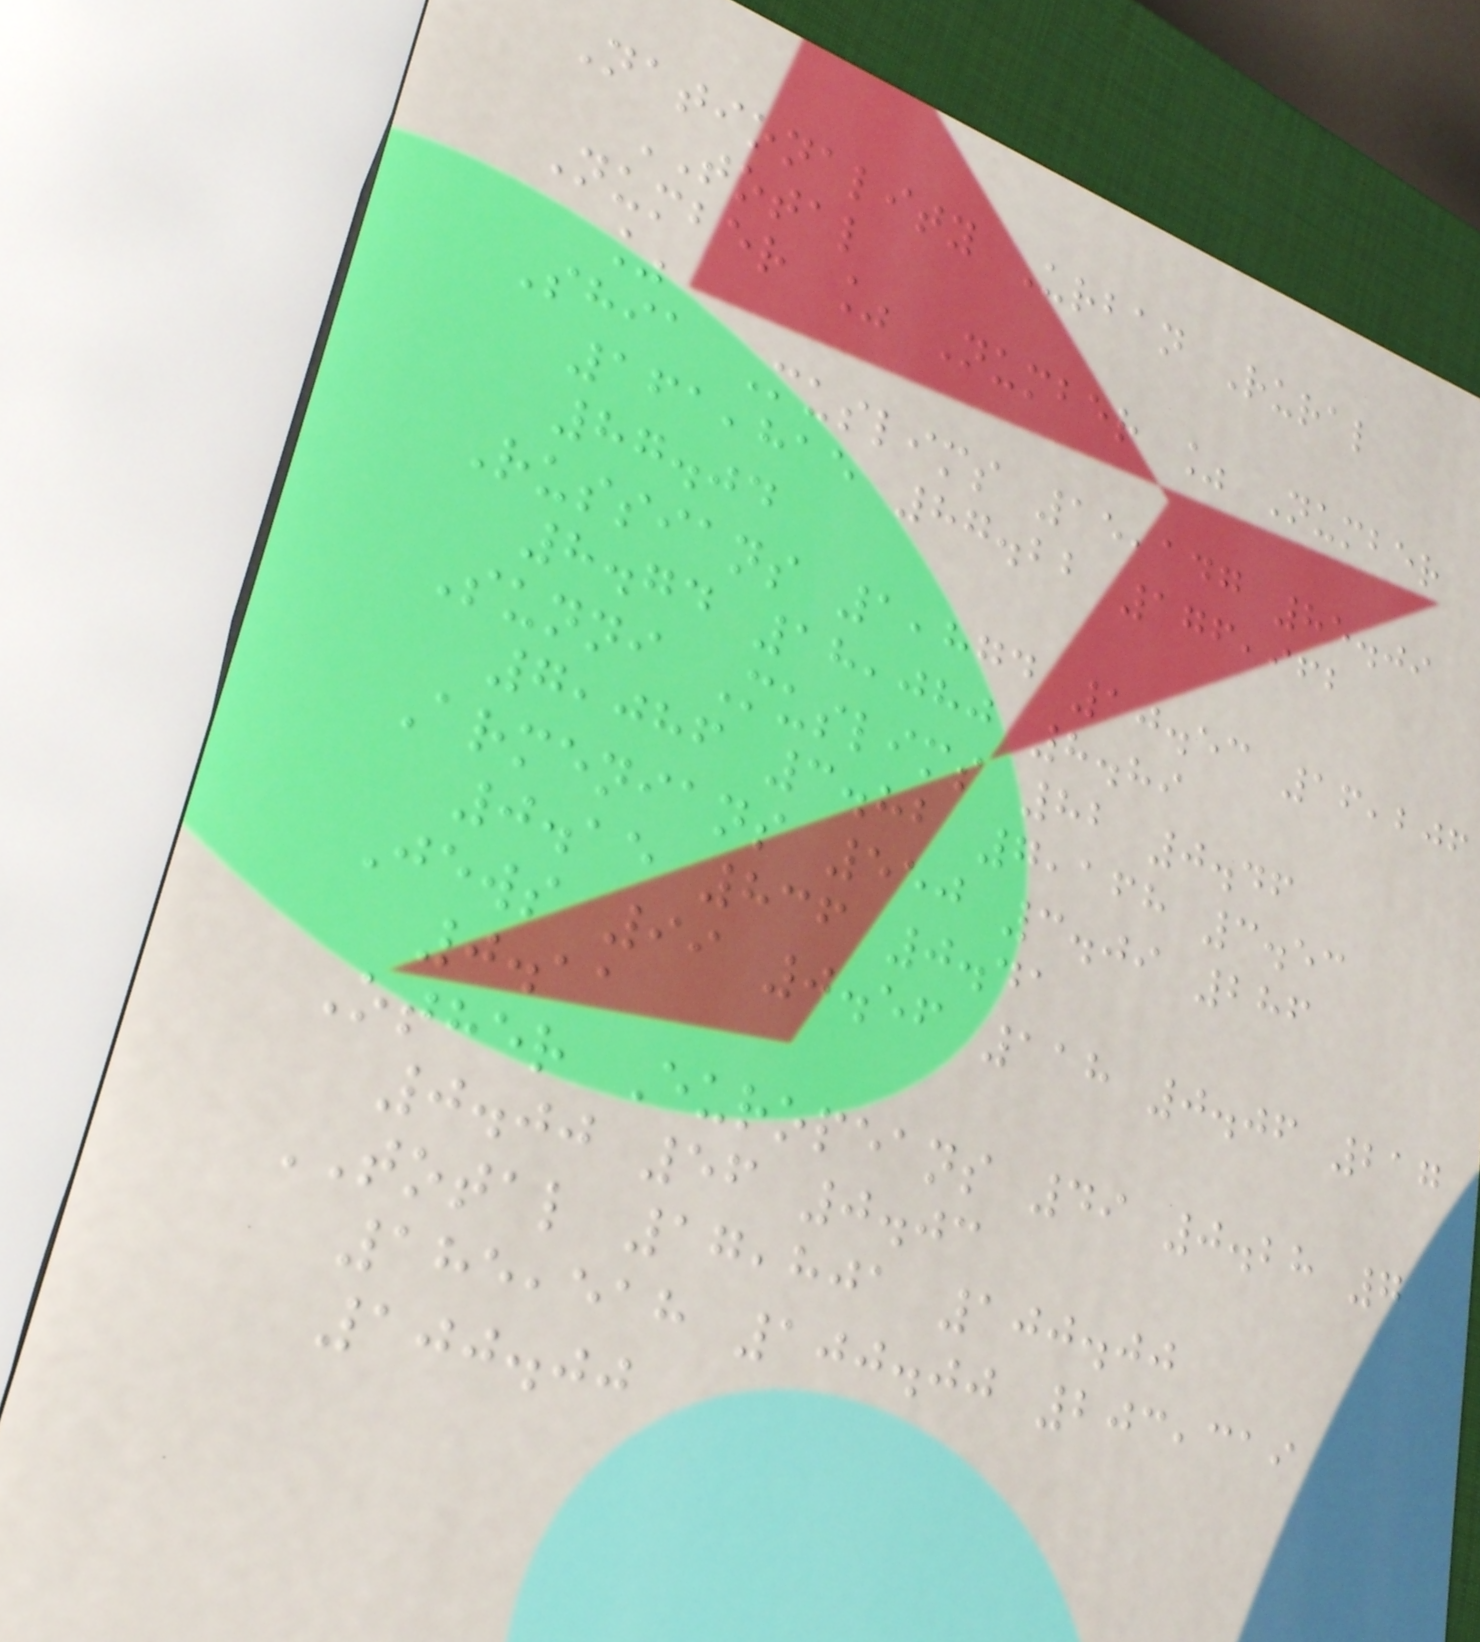Nationality Urban Rural
TOTAL
Number % Number % Number
%
Shia Muslims 15,147 85.09
161,815 87.22 176,962
87.04
Russians 1,874 10.53 16,206
8.74 18,080 8.89
Sunni Muslims 82 0.46
7,086 3.82 7,168 3.53
Armenians 550 3.09 286
0.15 836 0.41
Jews 99 0.56 118 0.06 217
0.11
Other Europeans 49 0.28 7
0.00 56 0.03
TOTAL 17,801 100.00
185,518 100.00 203,319
100.00
